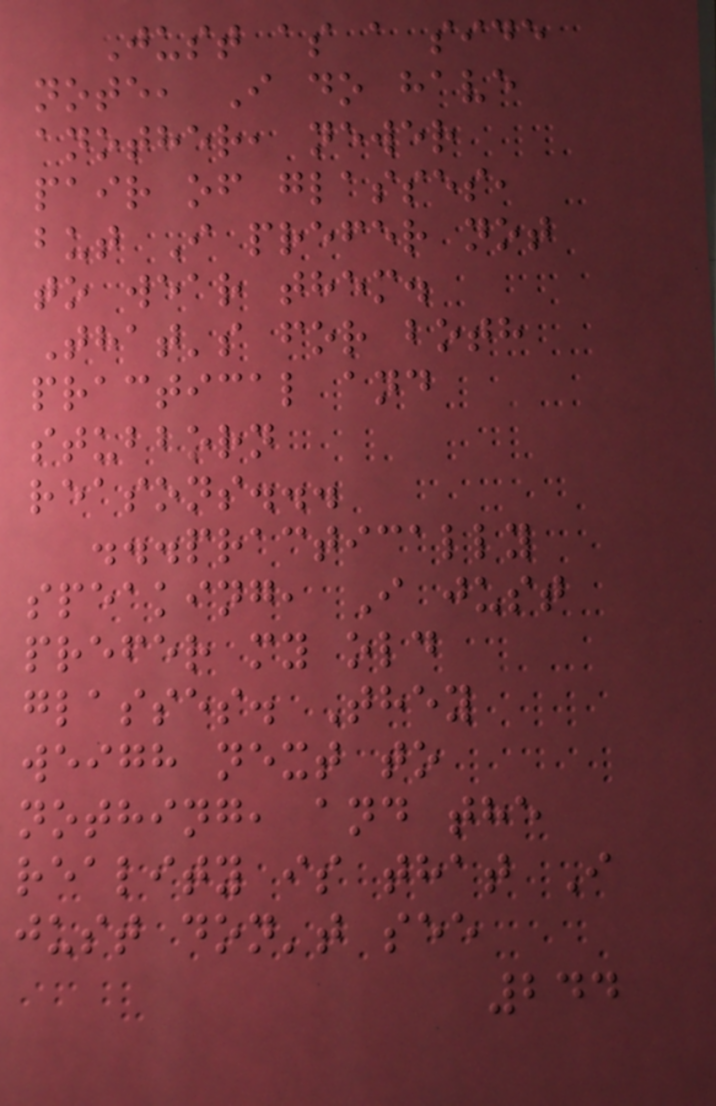Just as a side
note, I do have
another, newer
pair of glasses,
but I prefer not
to wear them.
That's for both
practical and
stubborn
reasons...
...practically
speaking, I just
prefer my old
glasses. They
weigh next to
nothing, and the
reality is that I
just don't see
244
